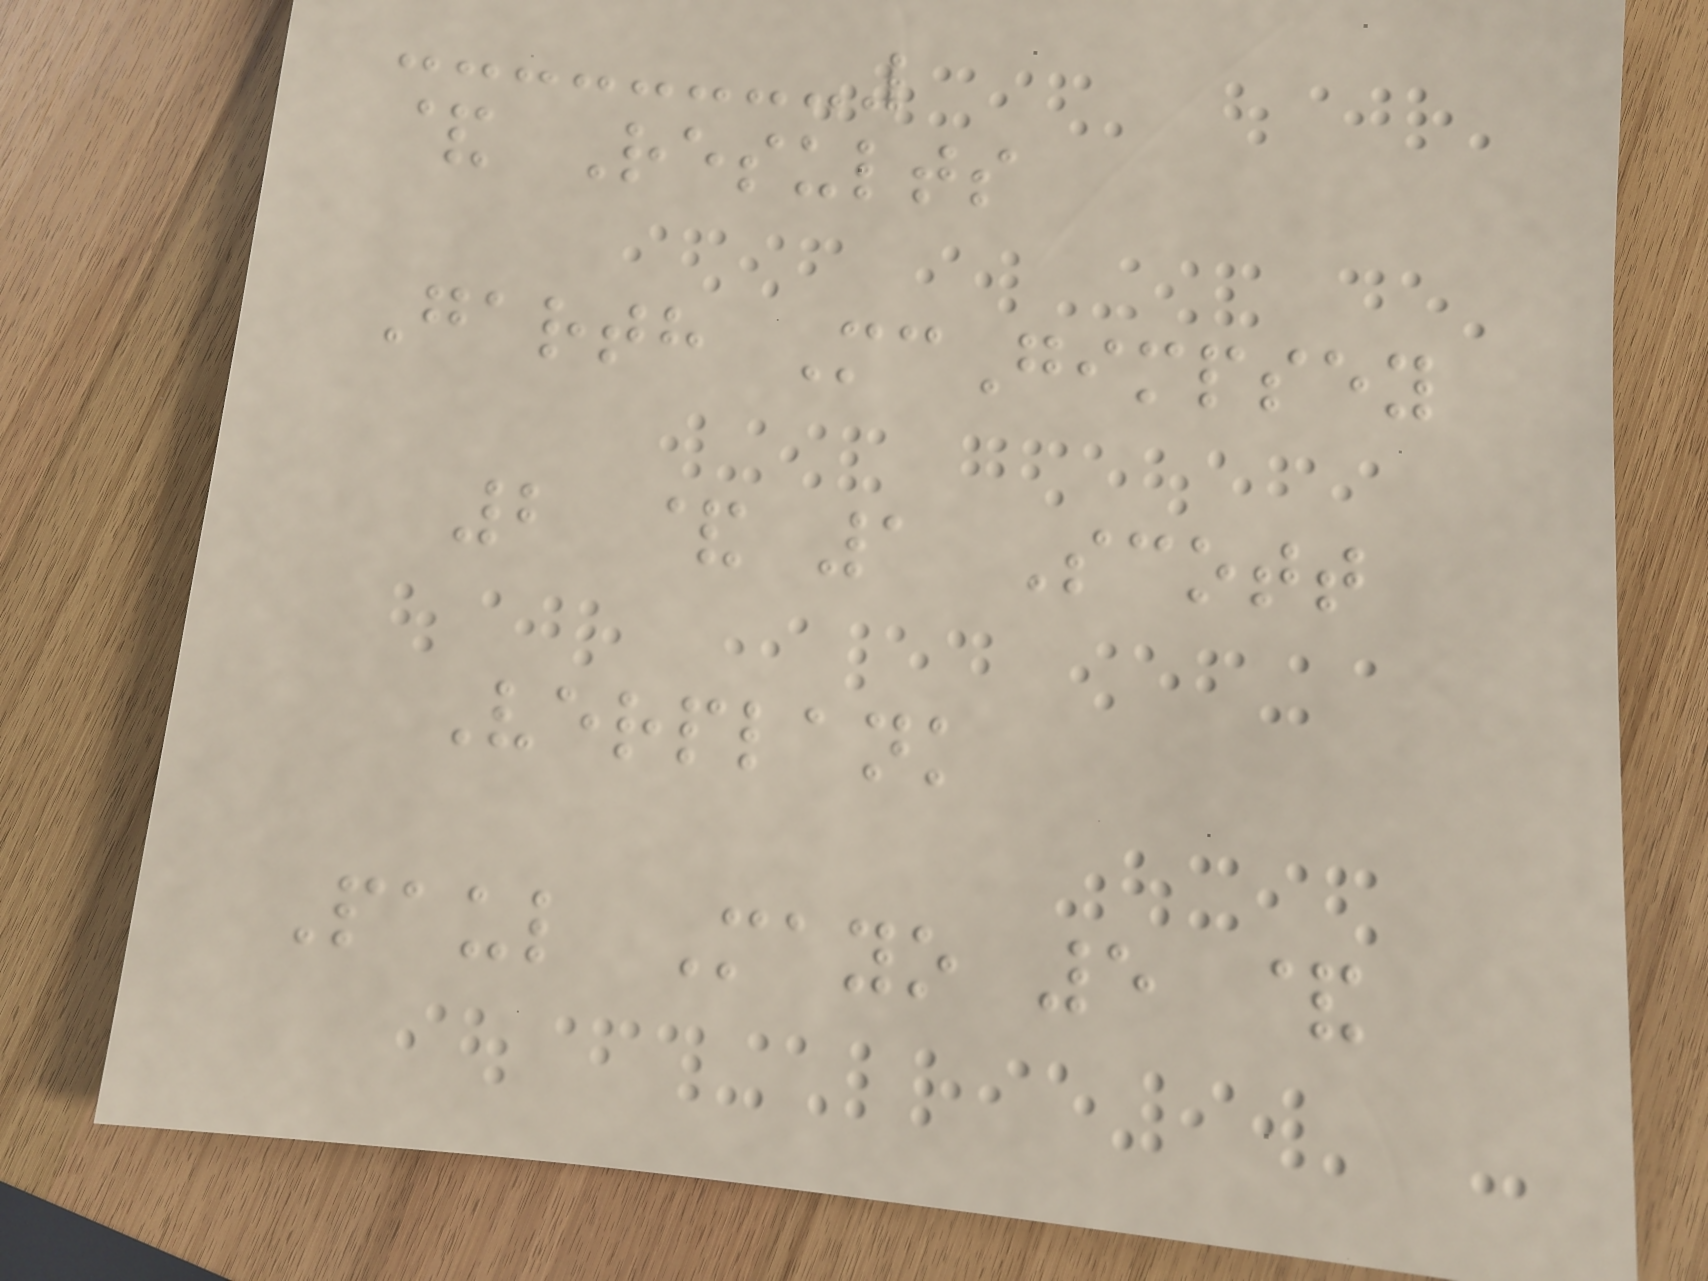& Results
Garth McGimpsey
2 & 1 Scott
Verplank
Paul Mayo 5 &
